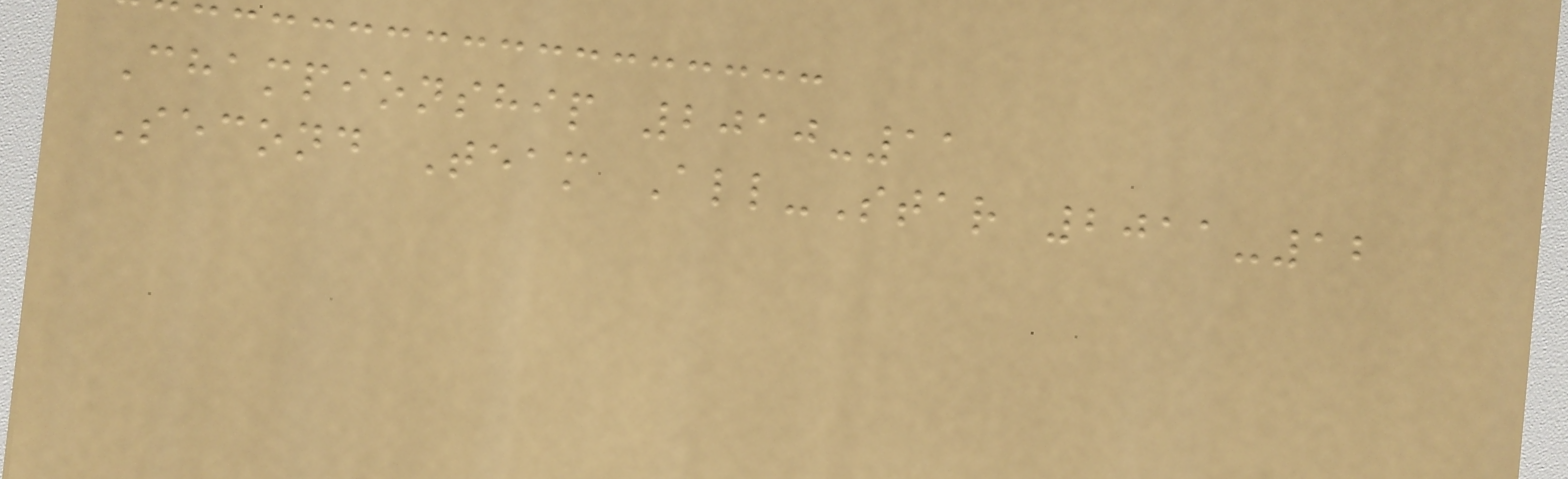Championship 2010-11
Second Team All-Star 2011-12
